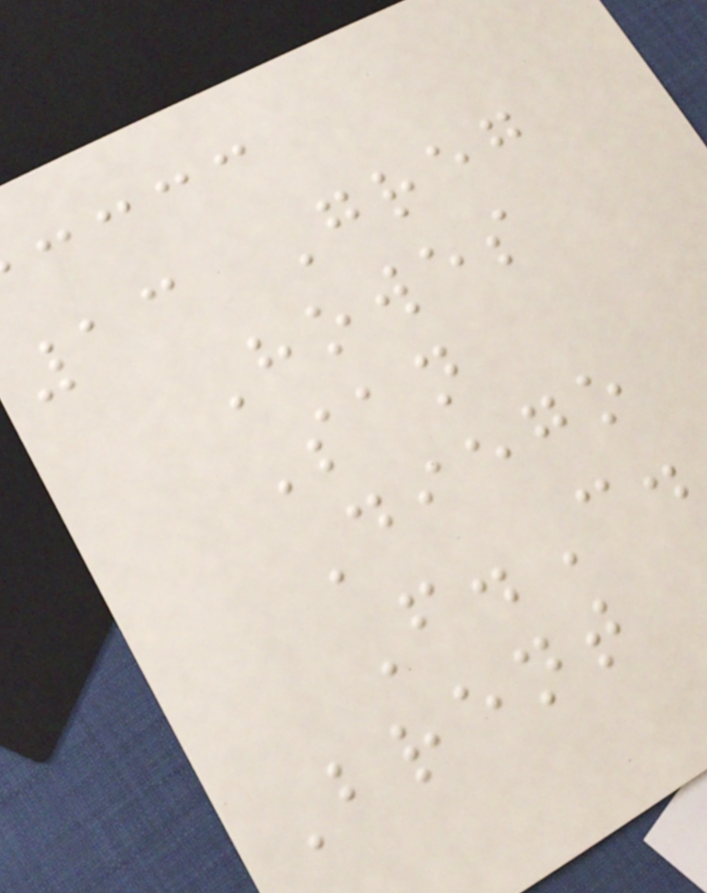13 Greg
Howes
San
Diego
F.C.
Brent
